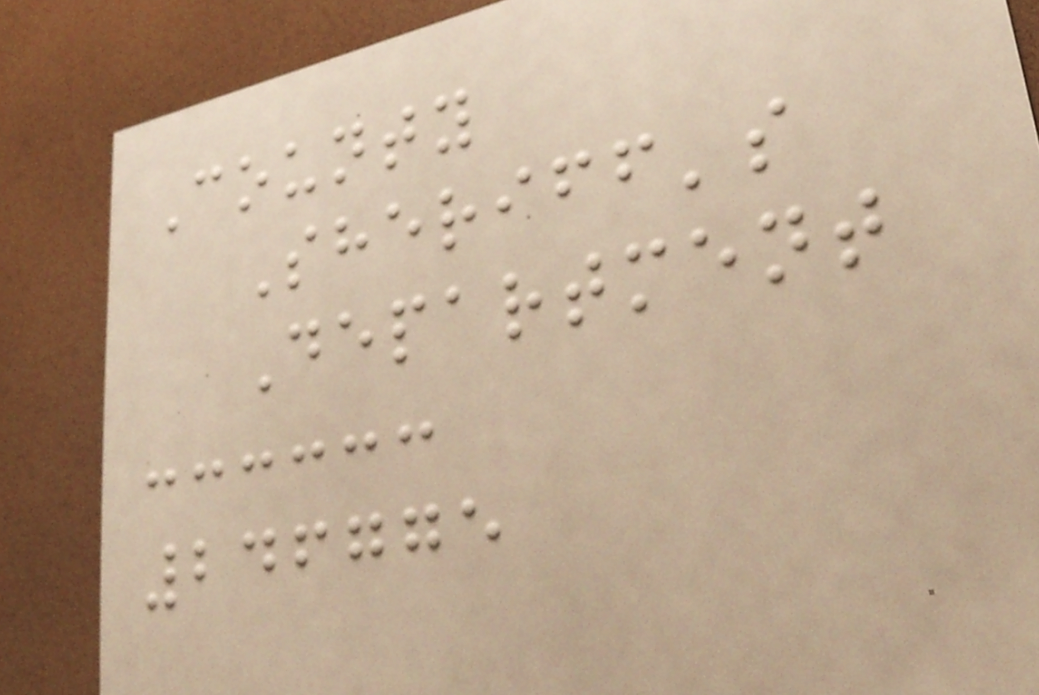County
Sheriff's
Department
246775
